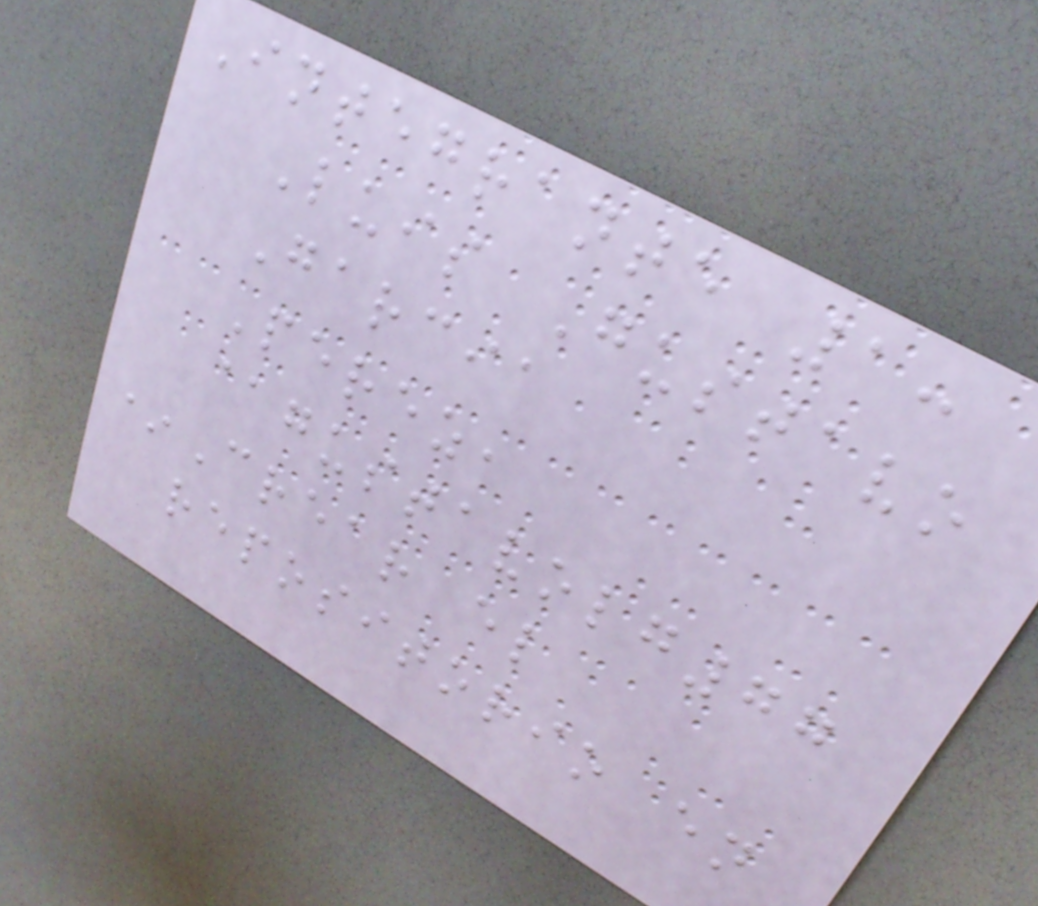Integrante 1:
Luis Gustavo
Garcia
Perez,
@gustavolg77
*Crear el
repositorio en
